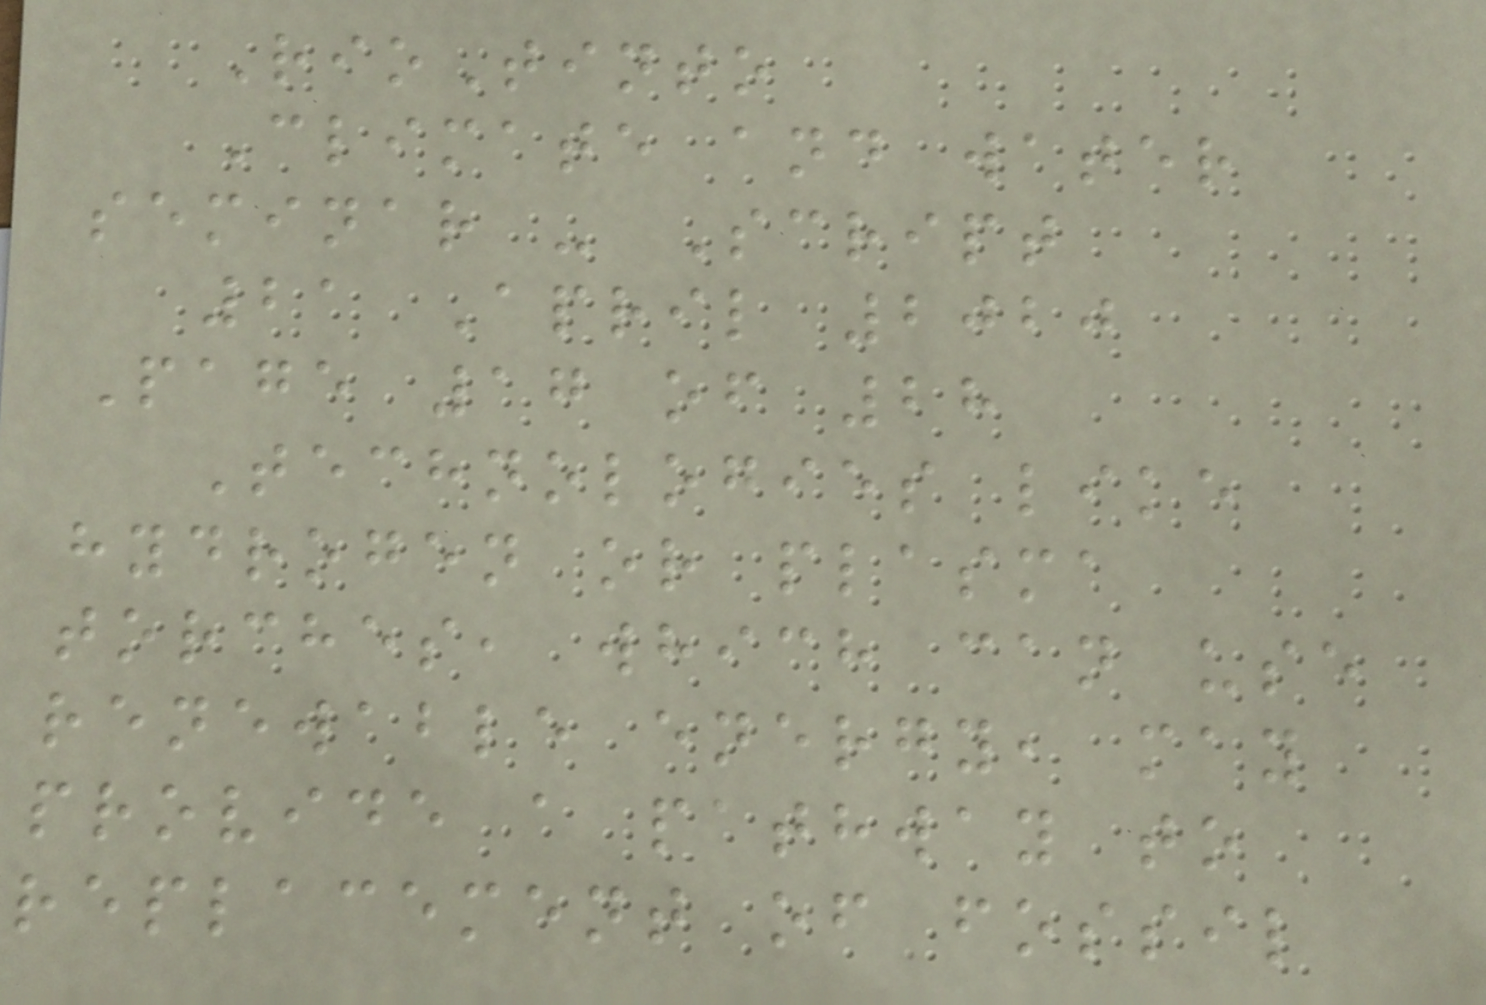RioTinto
Climate and water
seminar - Script
21 April 2020
Page 17 of 28
Technologies like
hydrogen or plasma
torches, which can use
renewable energy, may
provide a pathway to
replacement of fossil
